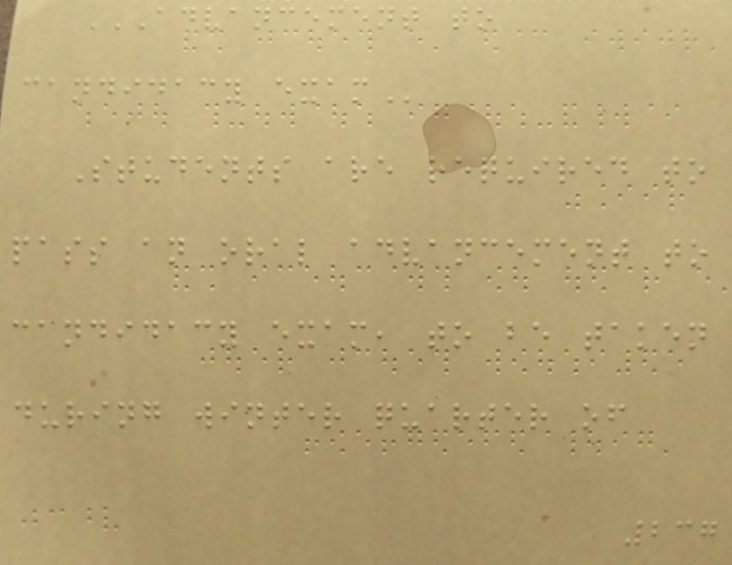ADVANCEMENT TO
CANDIDACY EXAM
Students are required to
pass an oral advancement to
candidacy exam, to be taken
during winter quarter of
237
